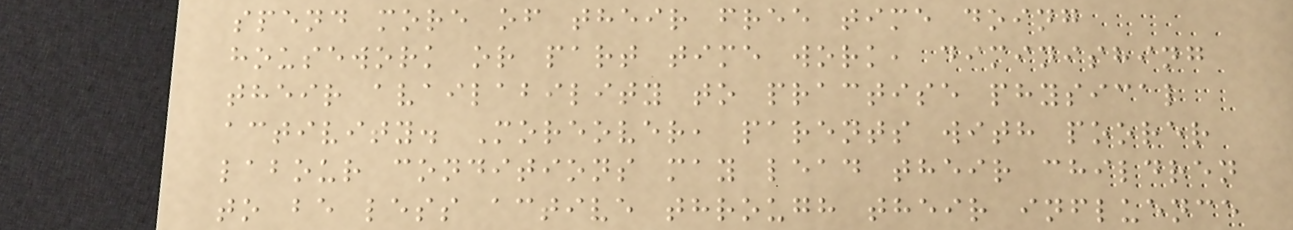spend more of their free time doing
housework or part time work, diminishing
their availability to practise physical
activity. Moreover, parents with poorer
labour conditions may lead their children
to be less active through their influence
